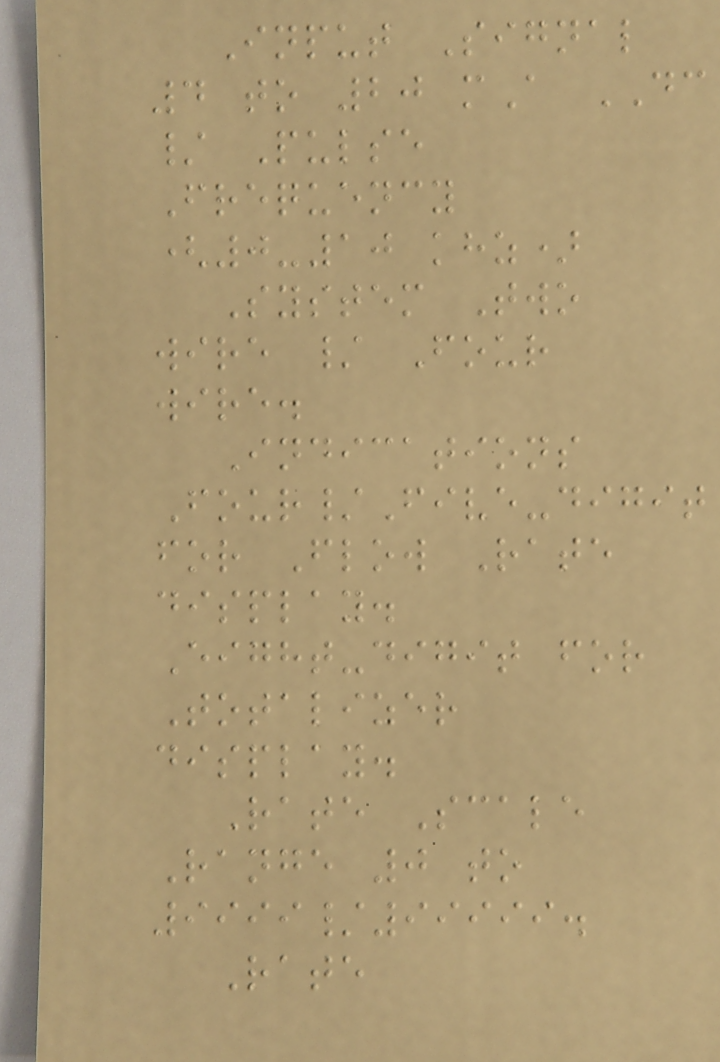Input Signal
4 to 20 mA DC
/ Pulse
Frequency
(0-10 khz)
System Two
wire / Four
wire.
Indications
Four/Five-digit
for Flow Rate
display.
Eight-digit for
Totalizer
display.
Rate Scale
Range 0 to
9999/99999.
Rate
